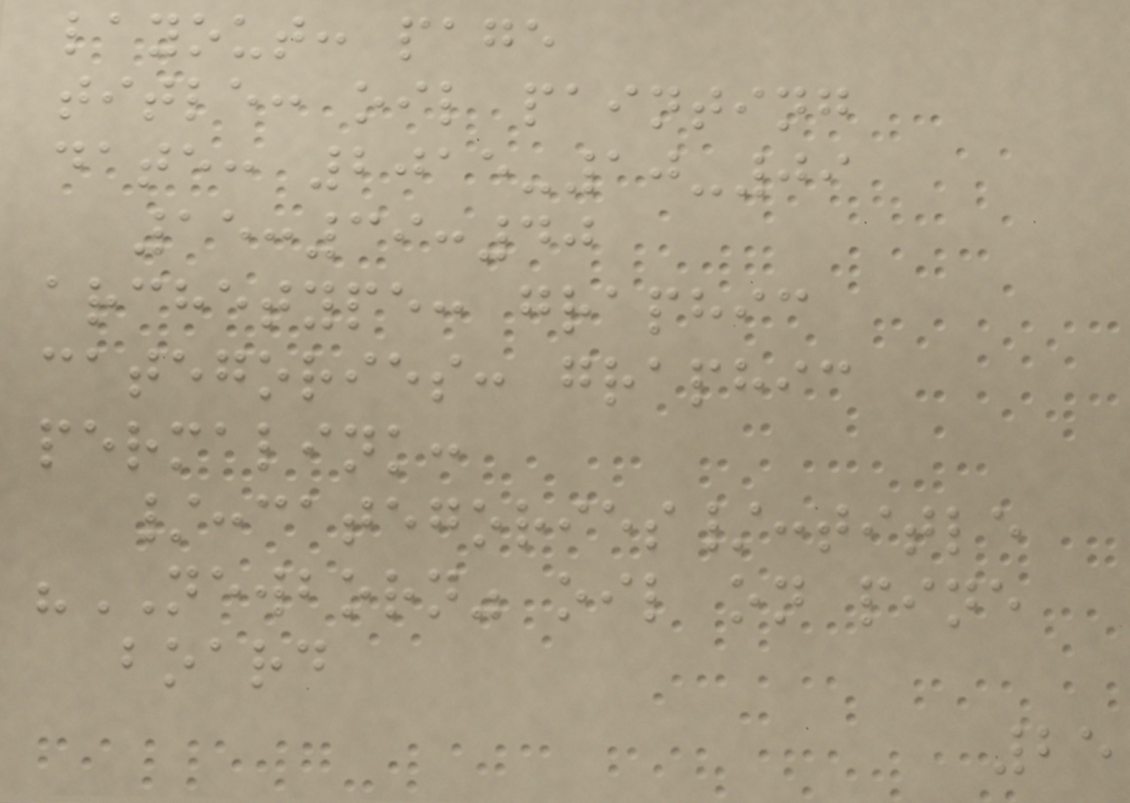layout: page
title: oil painting
date: 2015-10-09
15:39:40
archetype: graphic
categories: graphic
permalink:
/:categories/:title
"NEWBORN" oil on pine
board
25
